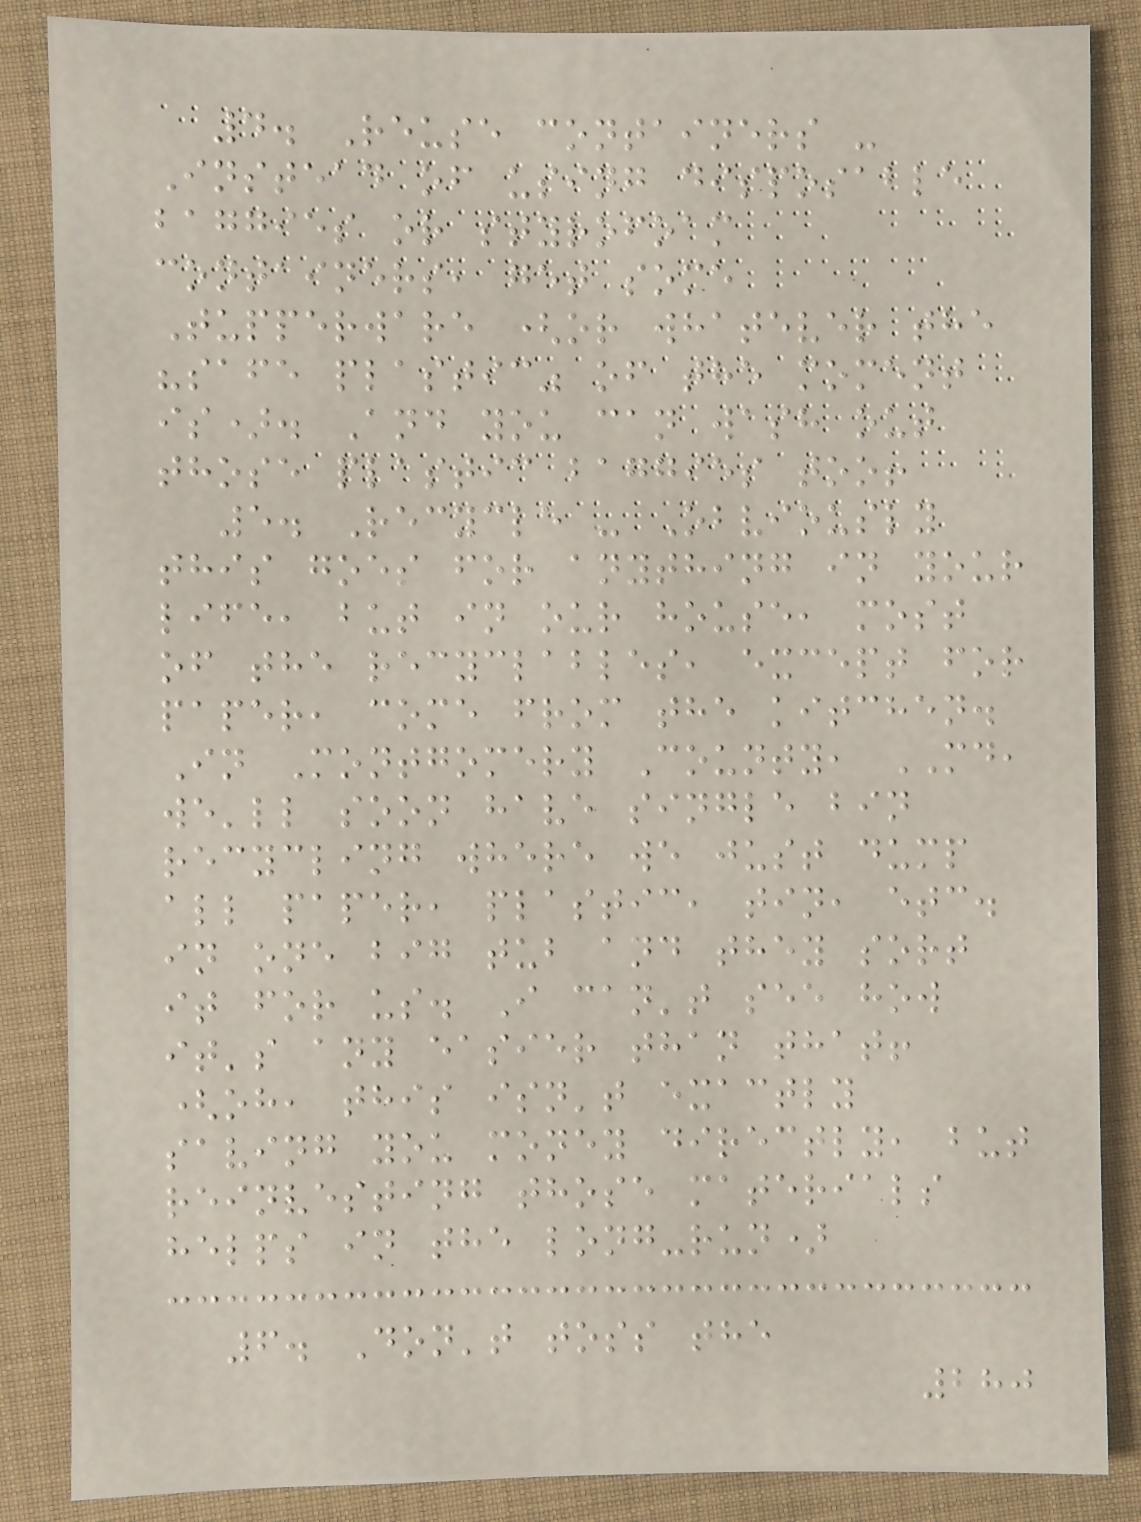4. Reuse containers -
Instead of using disposable
baggies or styrofoam
containers, get some
Tupperware (or whatever the
"safe plastic" of the moment
is). And you can wash out
those plastic baggies too!
5. Recycle - Obviously
this goes for anything in your
life, but in our house, most
of the recyclables, except for
paper, come from the kitchen.
In Montgomery County, MD,
we'll soon have single bin
recycling where we just dump
all paper, plastic, tin, etc.
in one big tub and they sort
it for us. I can't see how
it's any easier than that!
(oh, this isn't exactly
saving you money directly, but
reinvesting those materials
helps in the long-run)
6. Don't toss the
280
